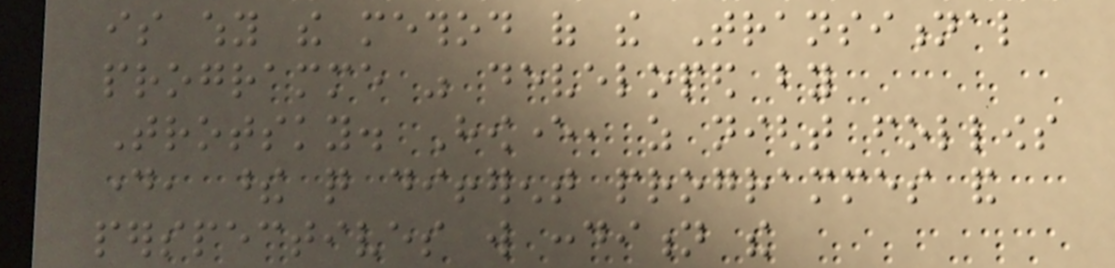is why the method of the Transitional
programme was developed by
Trotsky. However, as night follows
day, these quite different programmes and
perspectives will condition the
